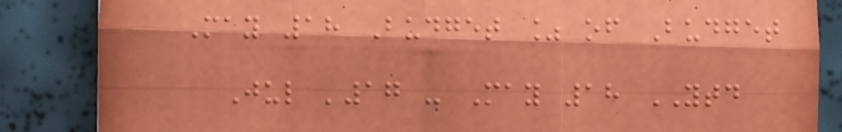May 18 Budget % of Budget
Jul '17 - May 18 YTD
